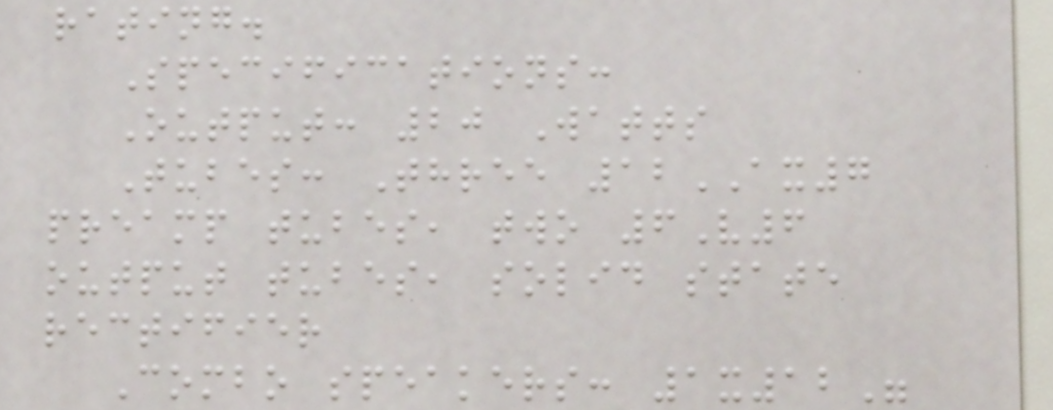rating.
Specifications:
Output: 20 Watts
Tubes: Three 12AX7
preamp tubes, two 6V6
output tubes, solid state
rectifier
Combo speakers: 1x12"
